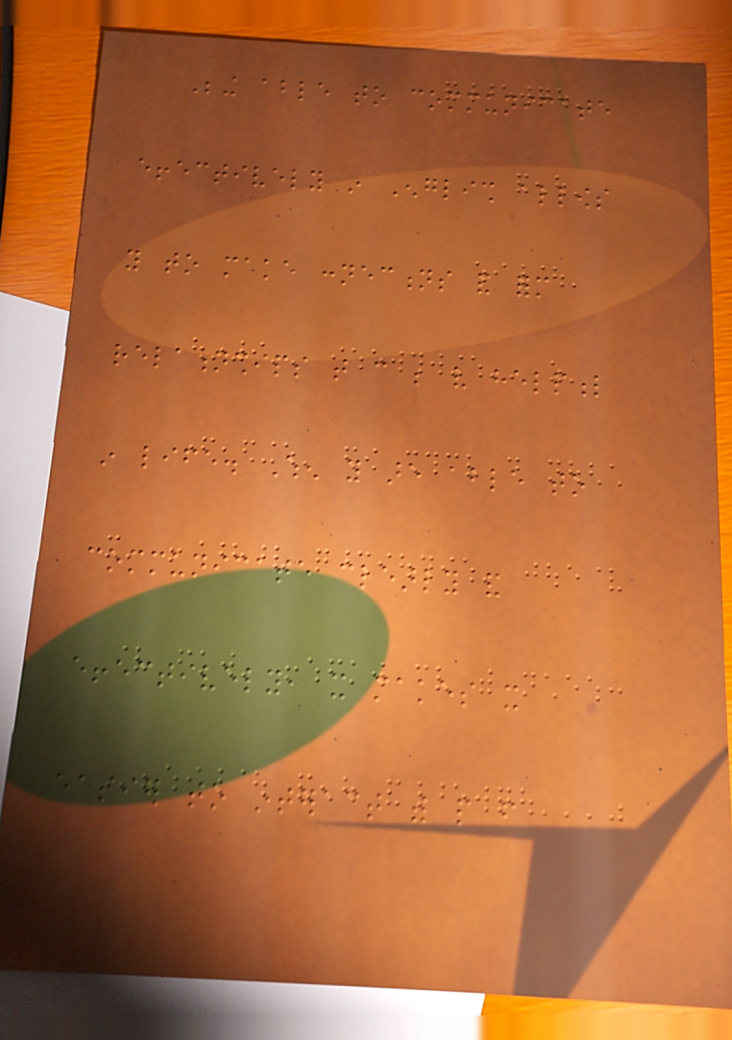Being able to communicate
effectively in English allows
you to make connections and form
relationships that can be very helpful
in life. When you are able to
communicate clearly and
effectively, it makes it
easier to interact with people from
